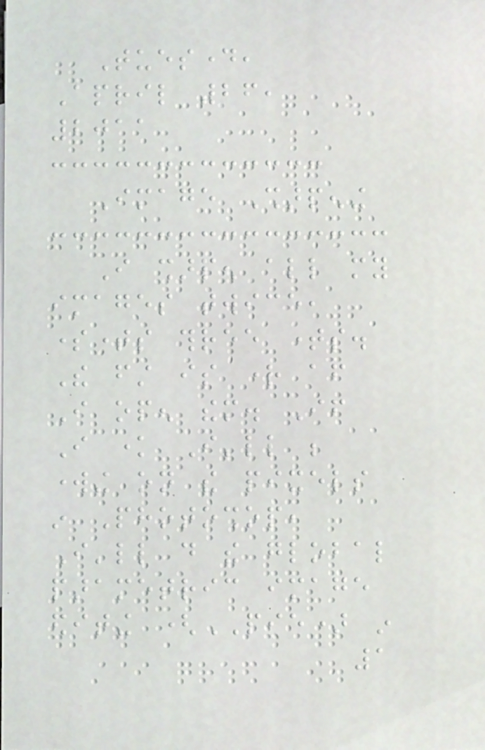Tuesday,
April 26,
2011
Image Sharpening
I sharpen all my
images twice,
sometimes three times.
The first is right after
I open them. If
I know I'll be
working on the pixels
in Photoshop,
I'll do the global
parametric image
editing (PIE) in
1
